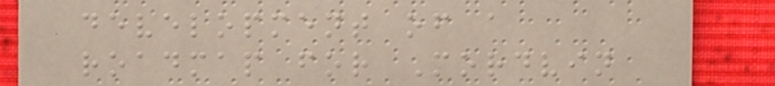development of a
roadmap for Mordvin
